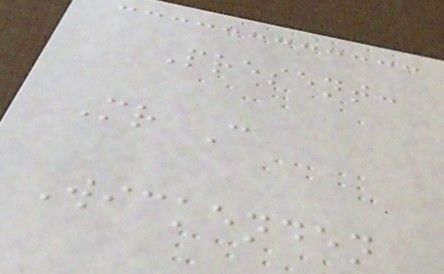Present:
Mr C
Wickenden
